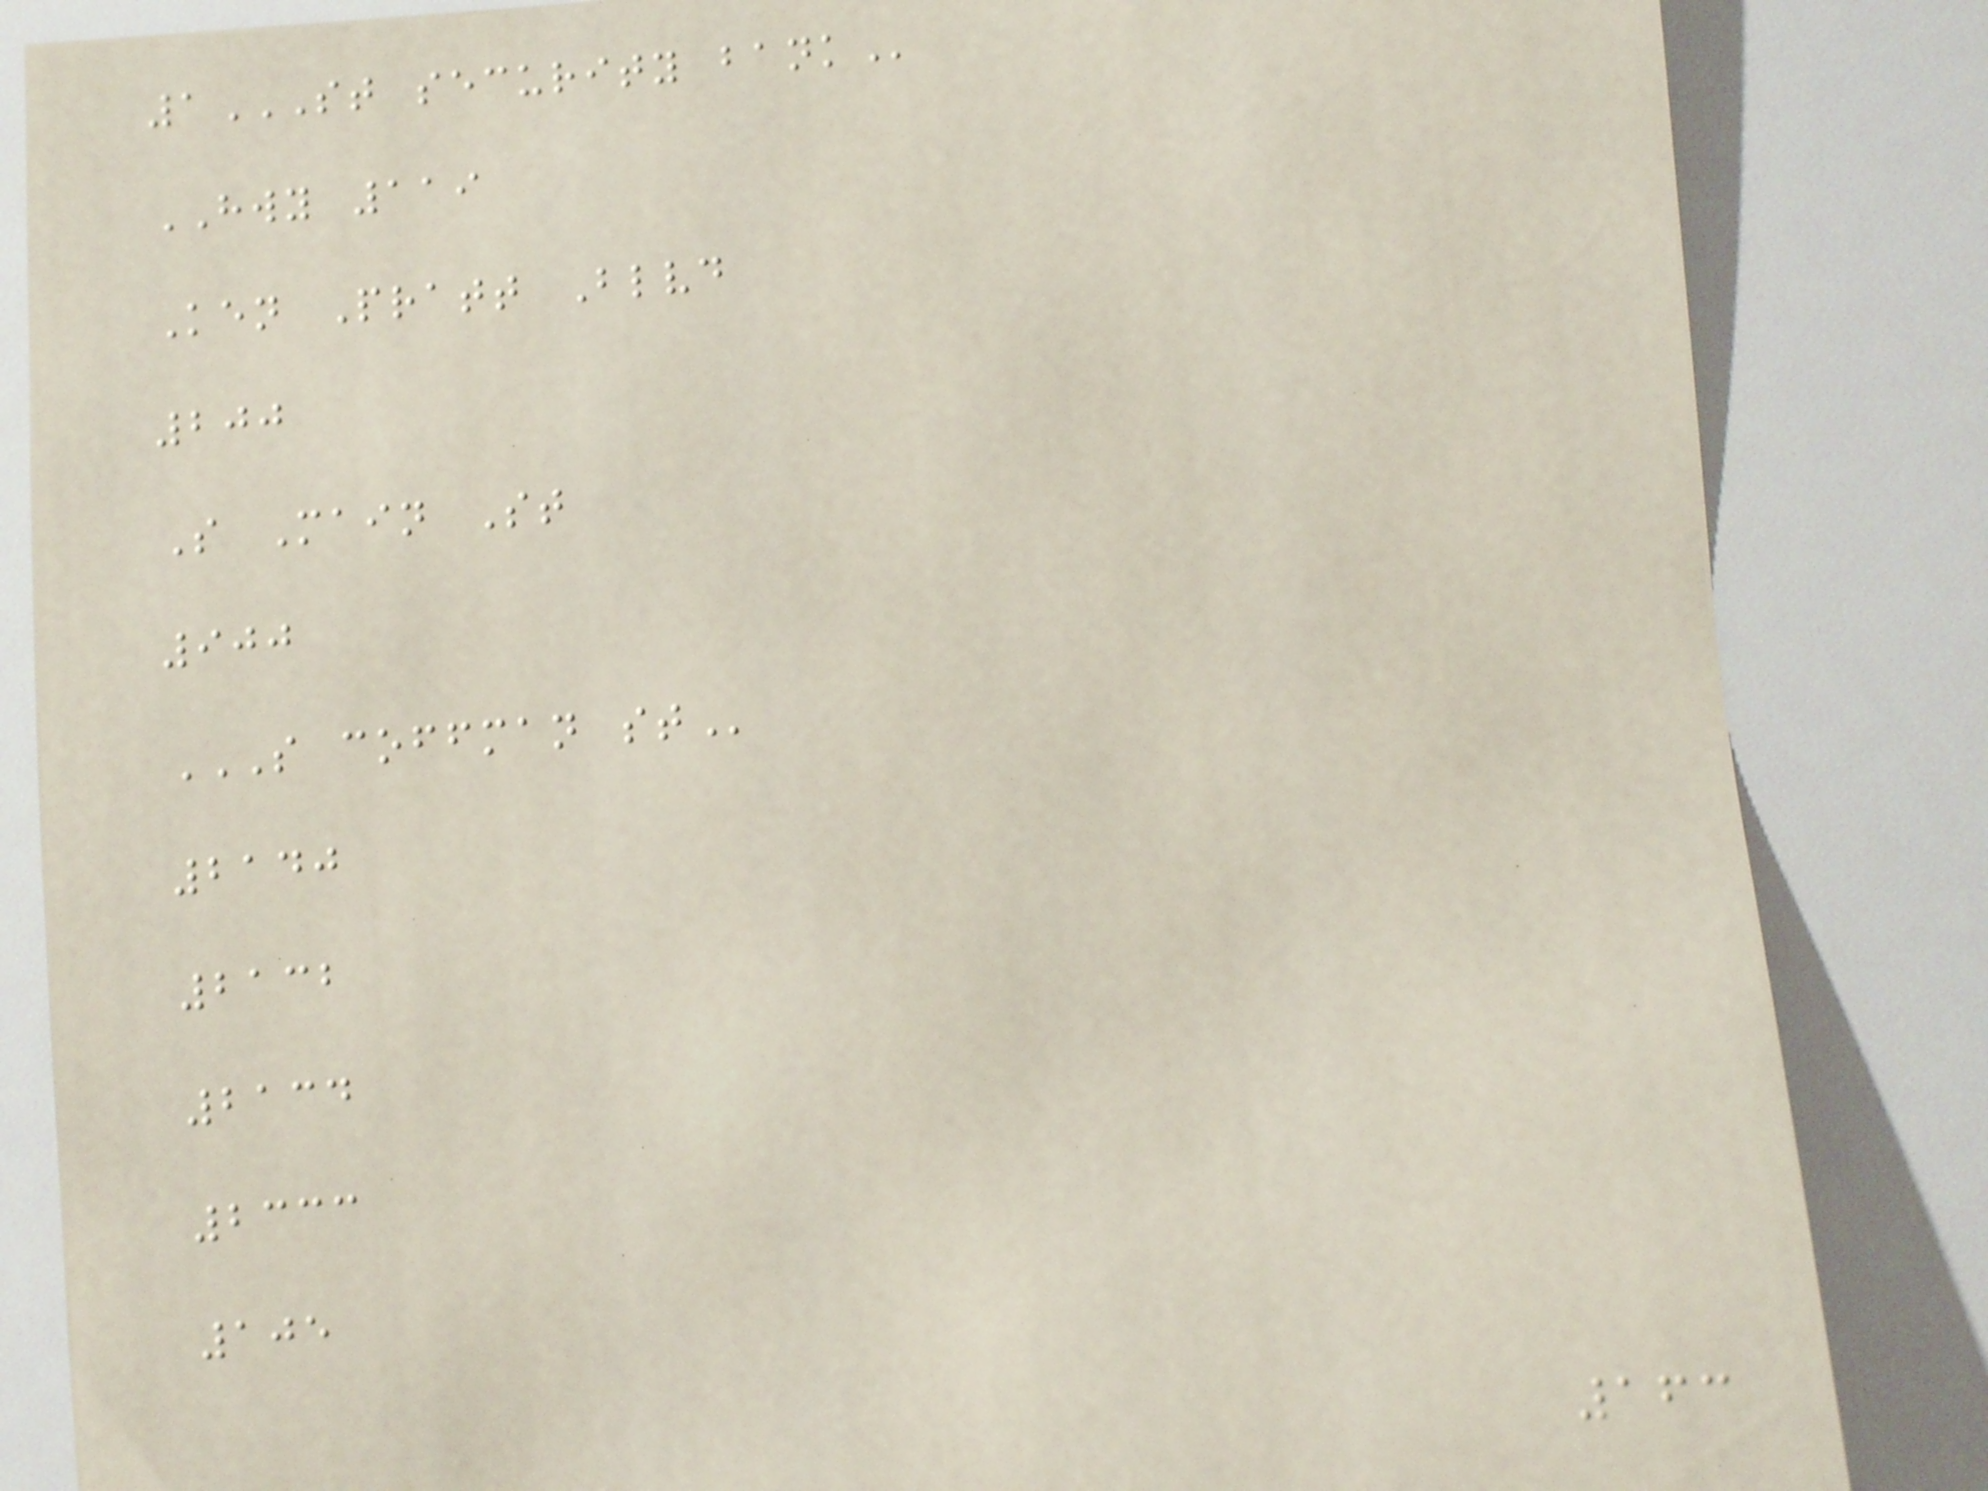1ST SECURITY BANK
HWY 119
Ken Pratt Blvd
200
S Main St
900
S COFFMAN ST
2140
2132
2134
2333
105
163
